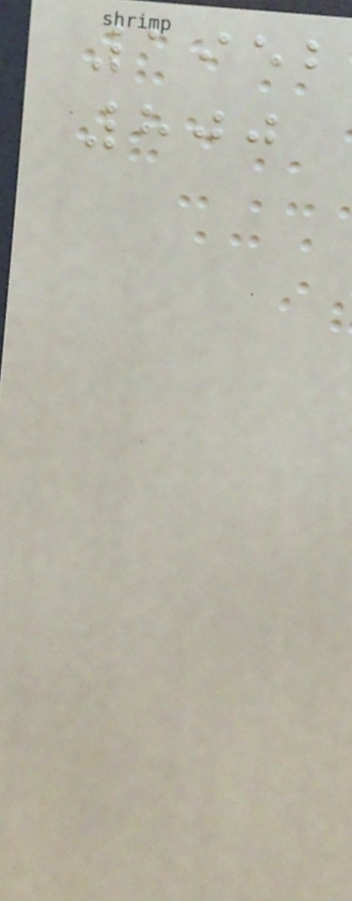1952
800
